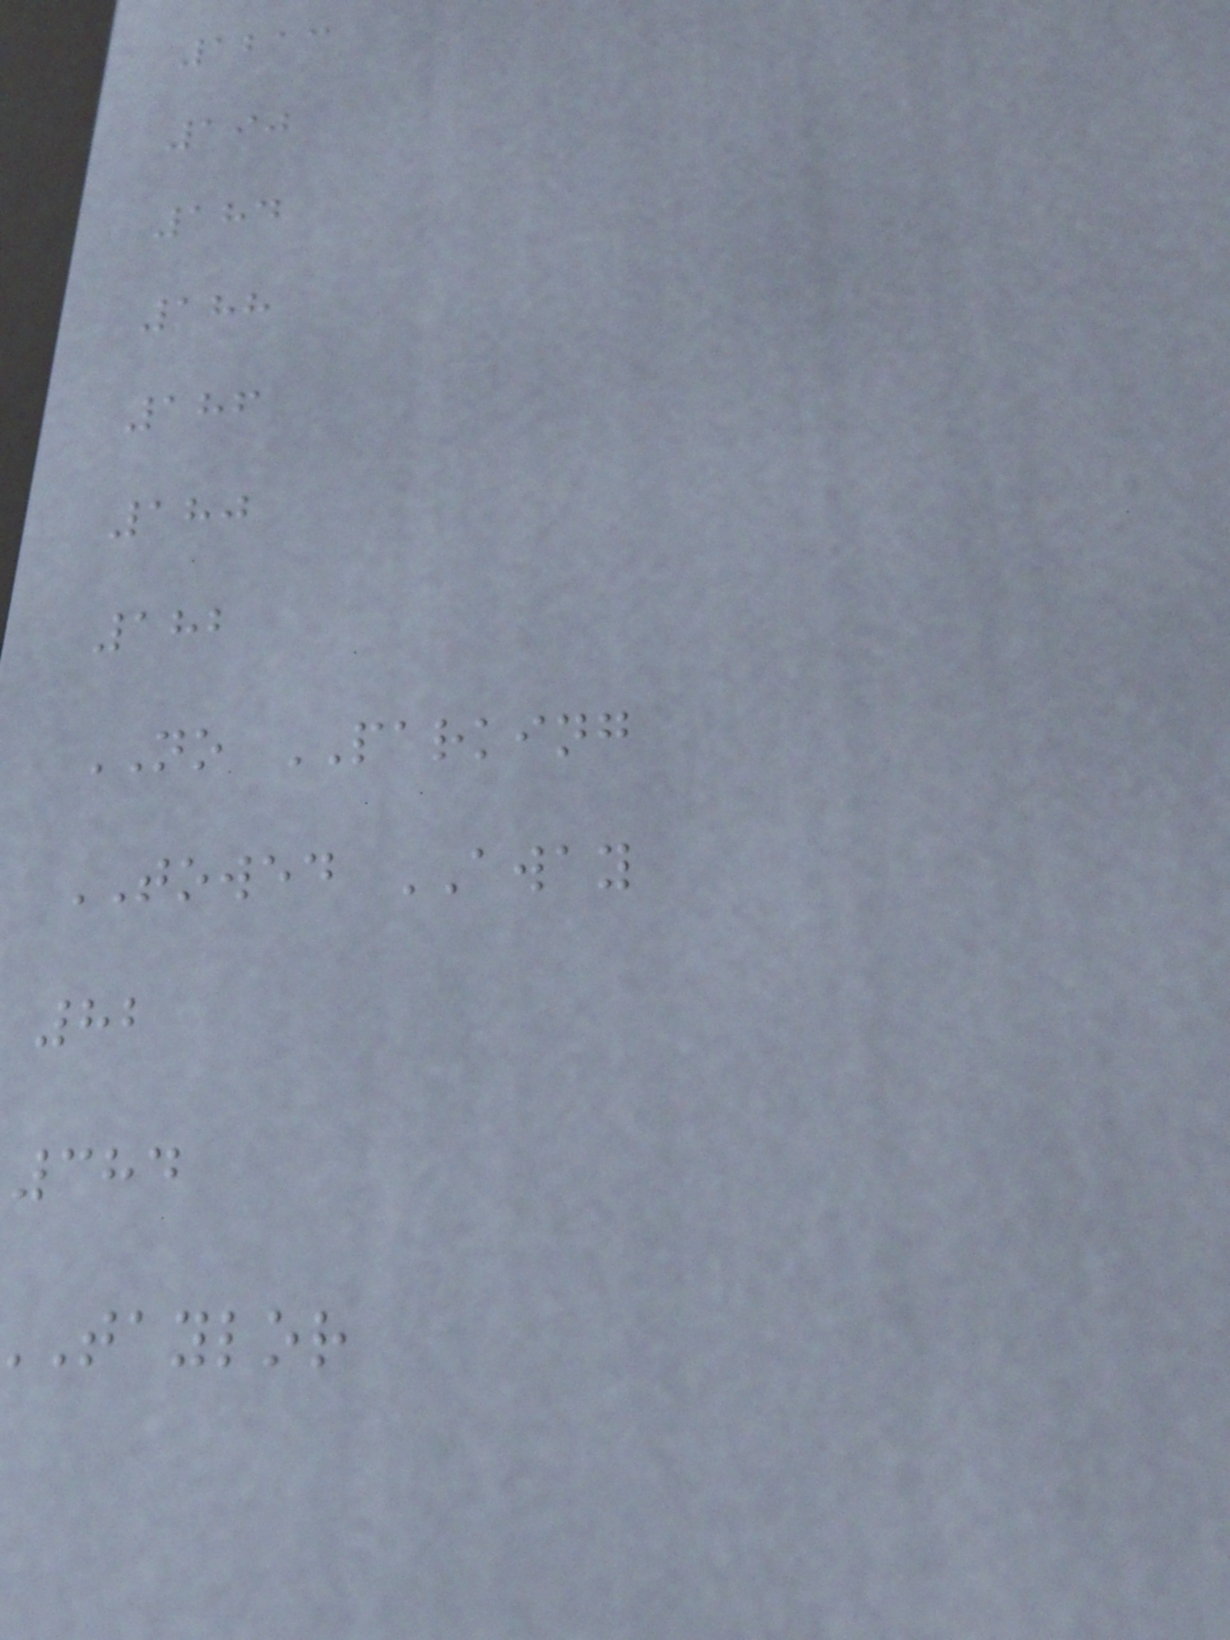1213
190
184
188
186
180
182
NO PARKING
TOWED AWAY
82
384
taylor
